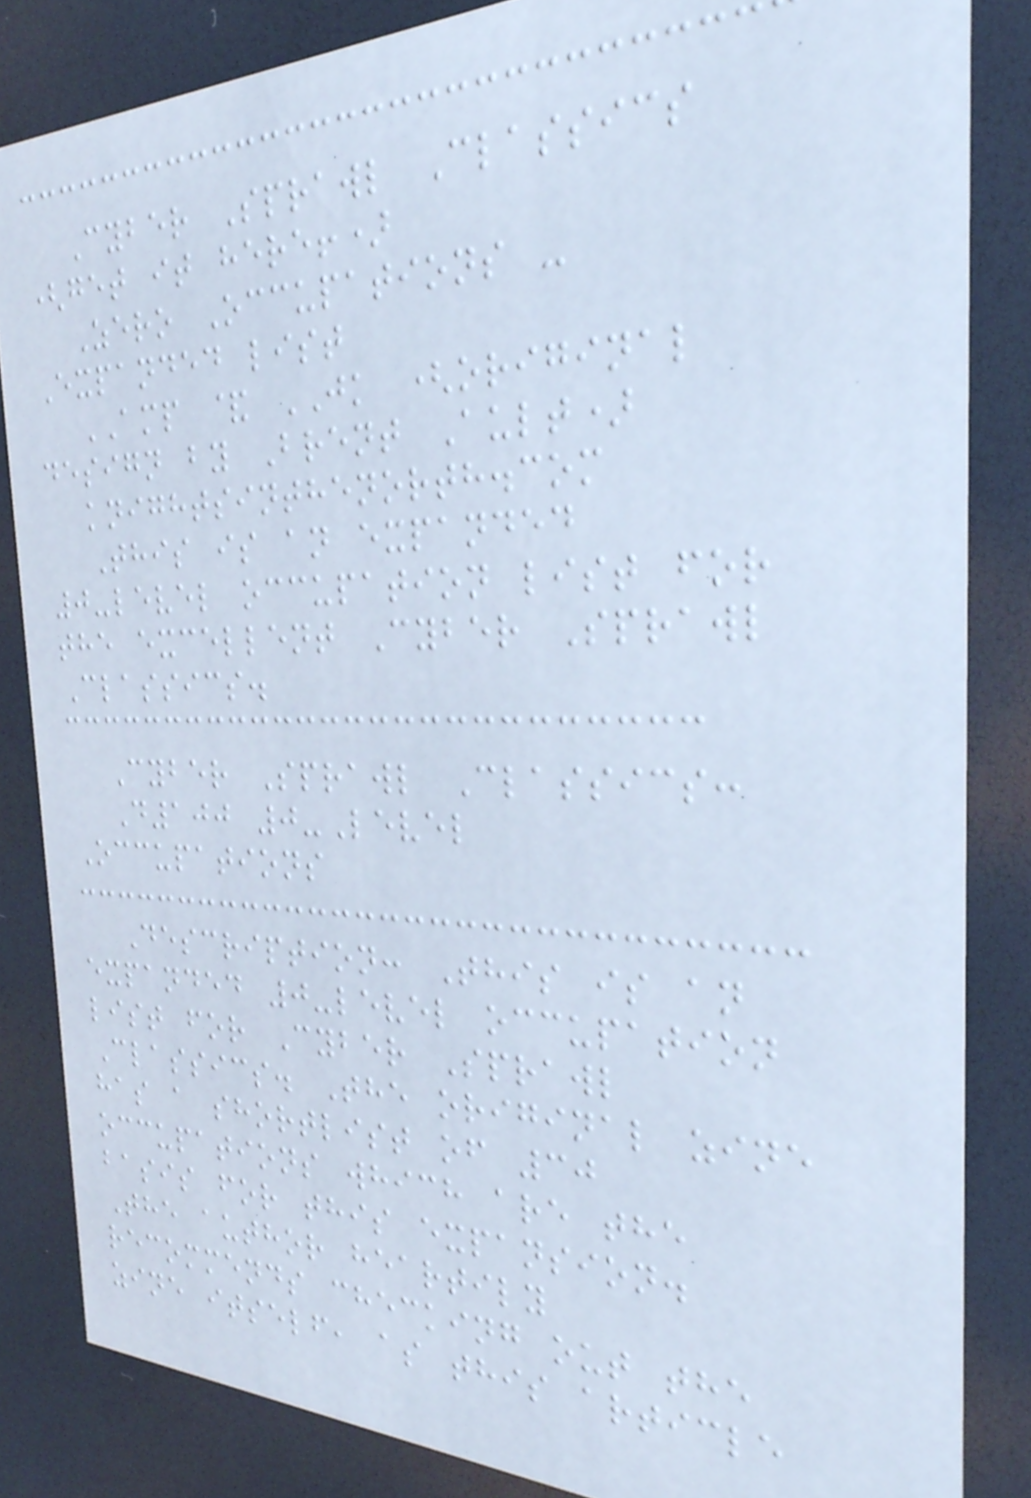Cyber Sprawl Classics
(get it here!)
Zero Occupations -
Expanded list
AMP & JK (original
design by Brent Ault)
knightsinthenorth.com
This is an expanded
0-level occupation list for
the excellent Cyber Sprawl
Classics.
Cyber Sprawl Classics:
D100 0-Level
Occupations
Description: This is an
expanded 0-level occupation
list for Cyber Sprawl
Classics. The original zine
has a shortlist of 30
occupations which are the
basis for this expansion.
The author heartily
recommends checking out the
zine itself, as this article
